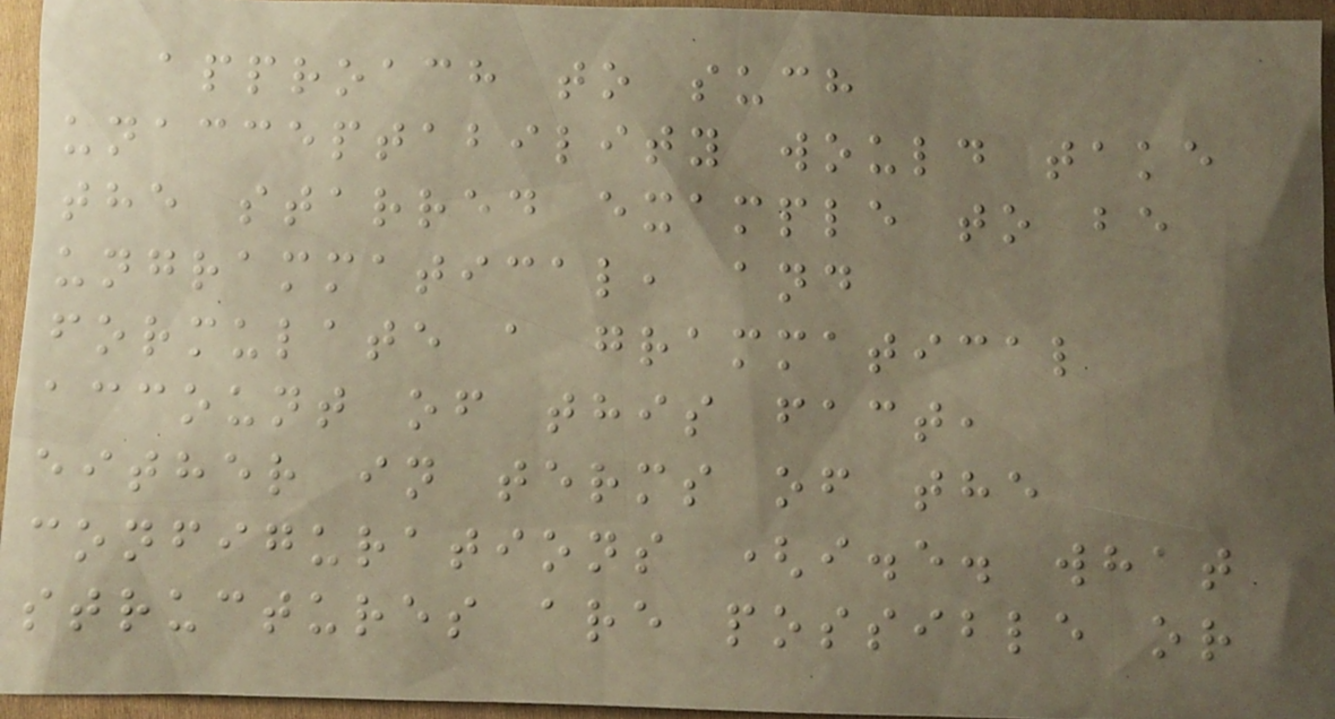approach to such
unacceptability would take
the starred example to be
ungrammatical, and
formulate a grammatical
account of this fact,
either in terms of the
configurations (i.e. what
structures are possible or
